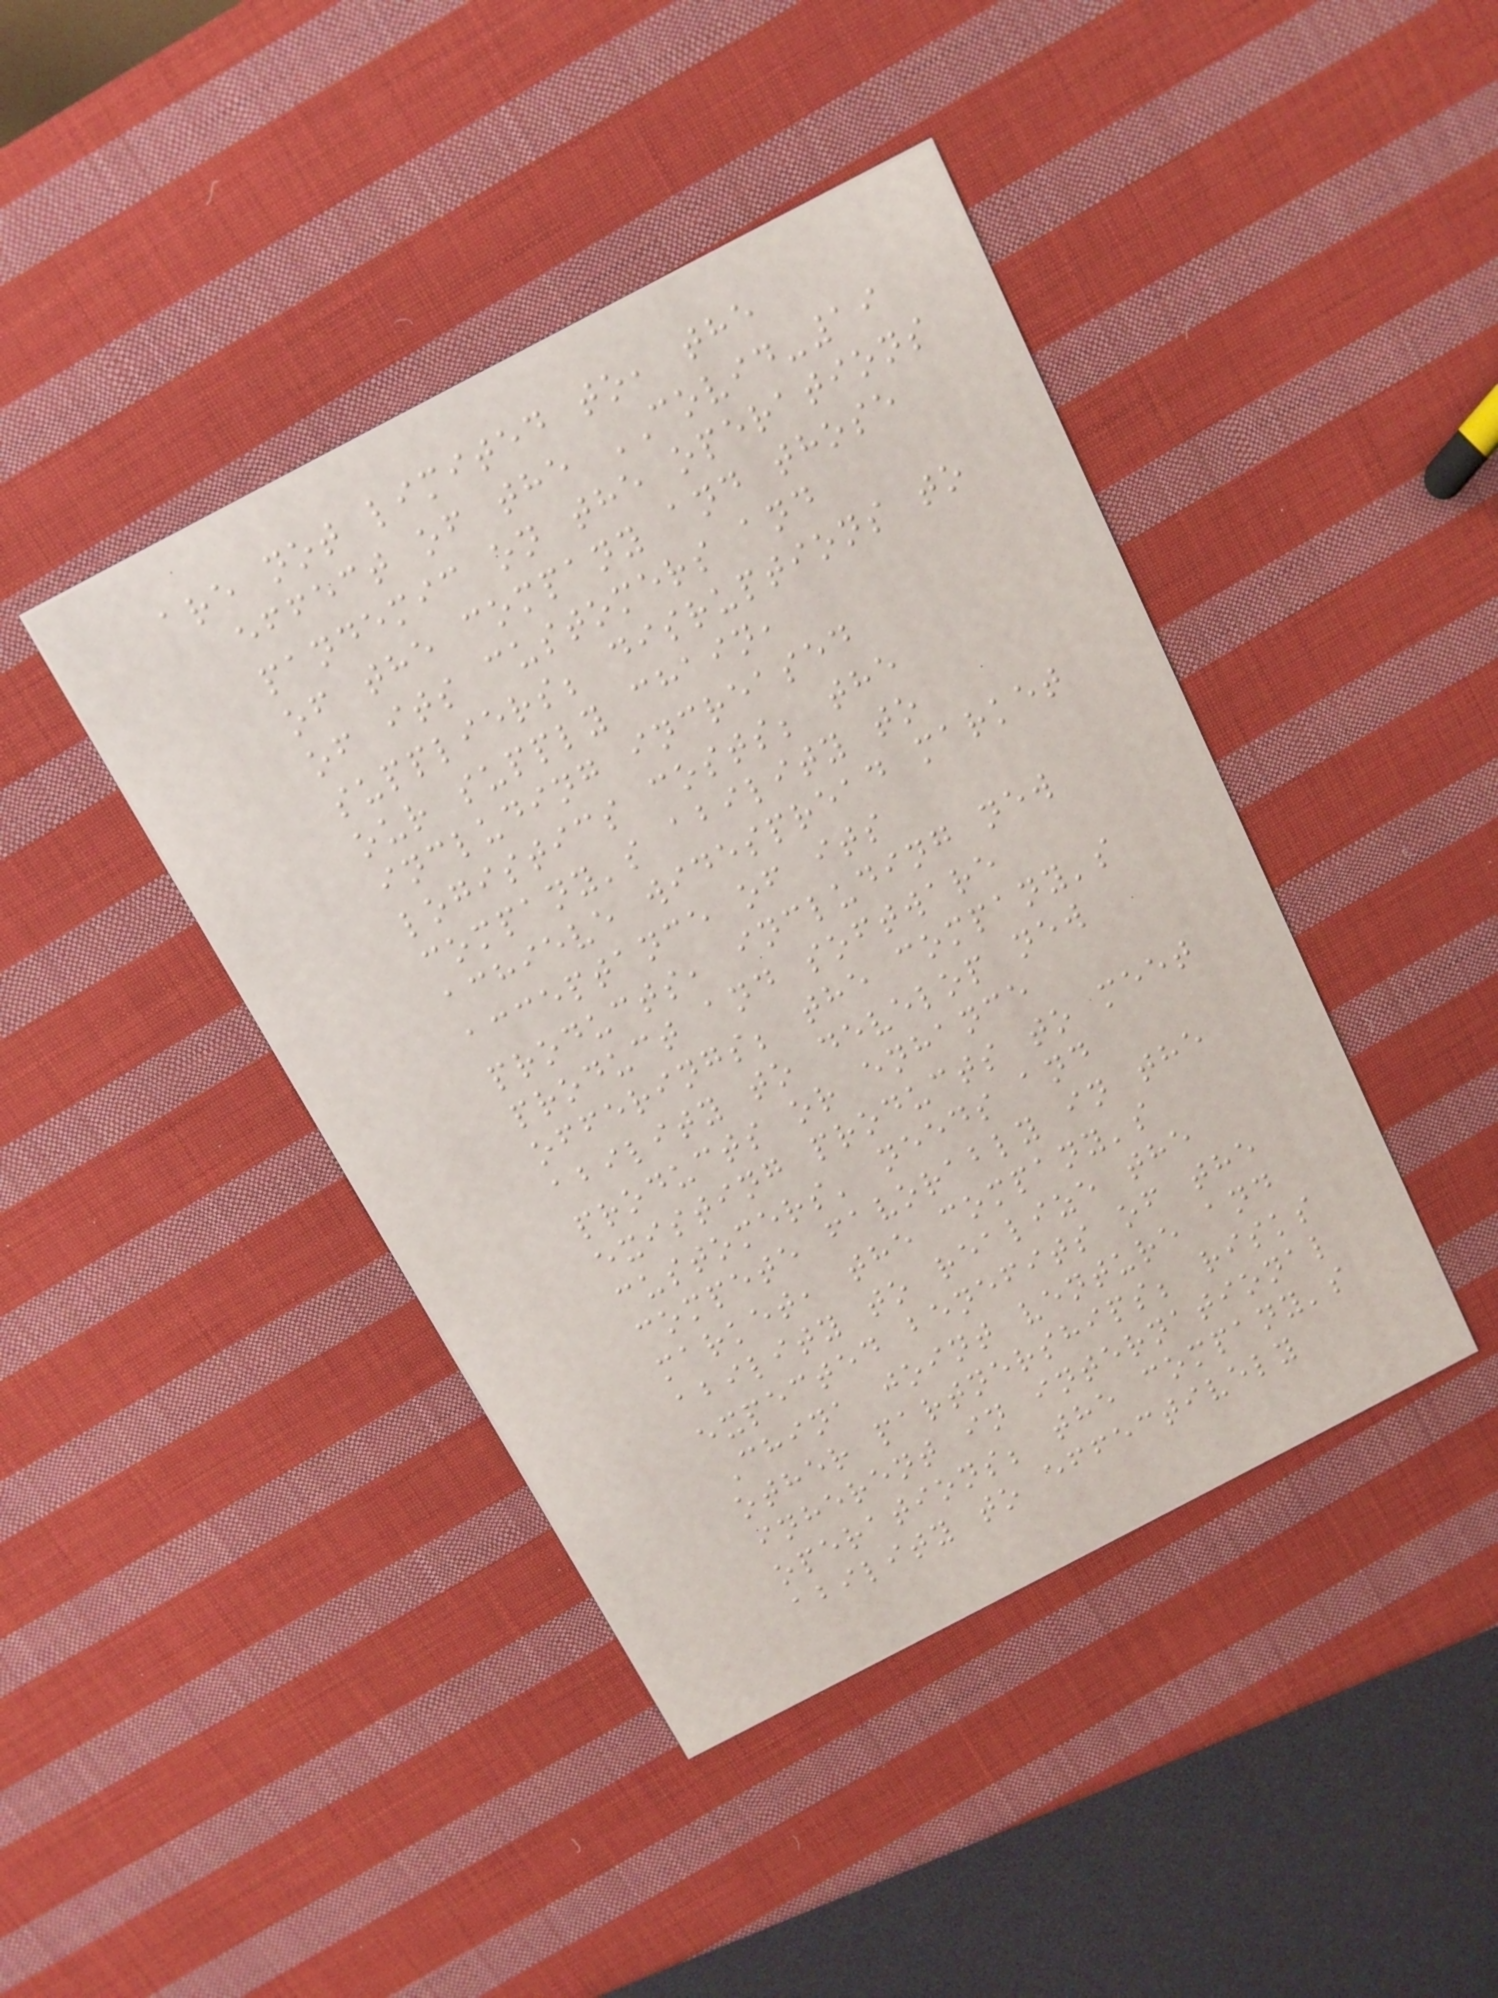are not limited to, the
effect of the COVID-19
pandemic on the operations
of the company and those
of its customers and
suppliers; disruptions to
our supply chain,
including increased
logistics costs; the
company's ability to
achieve widespread market
acceptance of its
products, including new
product and software
offerings; the company's
ability to develop new
products or enhance
existing products to meet
customers' needs and
compete favorably in the
market, the company's
ability to realize the
expected benefits of the
China joint venture and
other partnerships; risks
inherent in international
operations; the company's
ability to effectively
